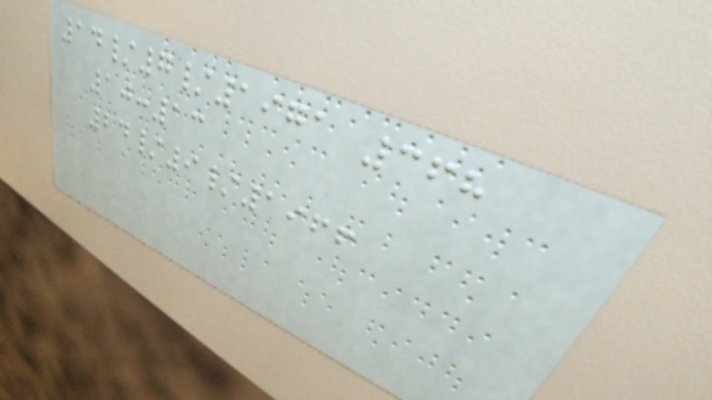14/7/1971 368
10:13
24/9/1966
